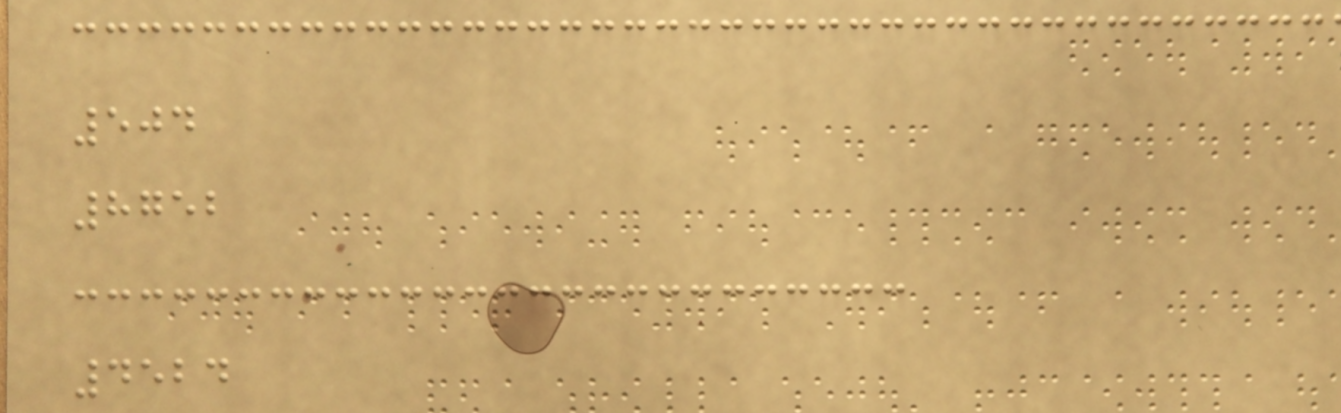504
8752
4524
